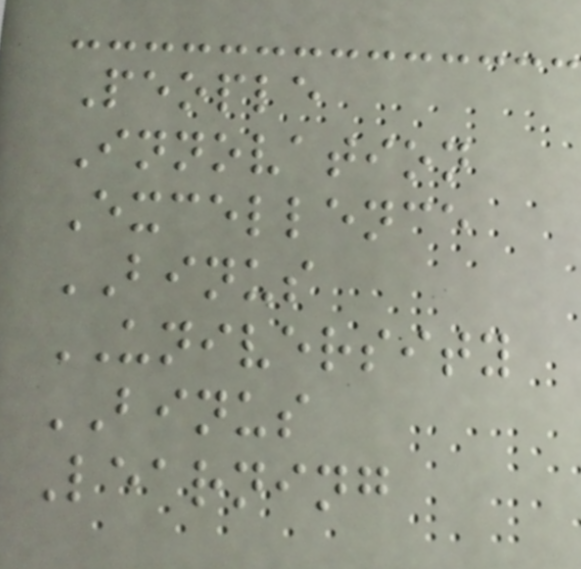People
Innovation
Excellence
BINUS
UNIVERSITY
BINUS
Learning
